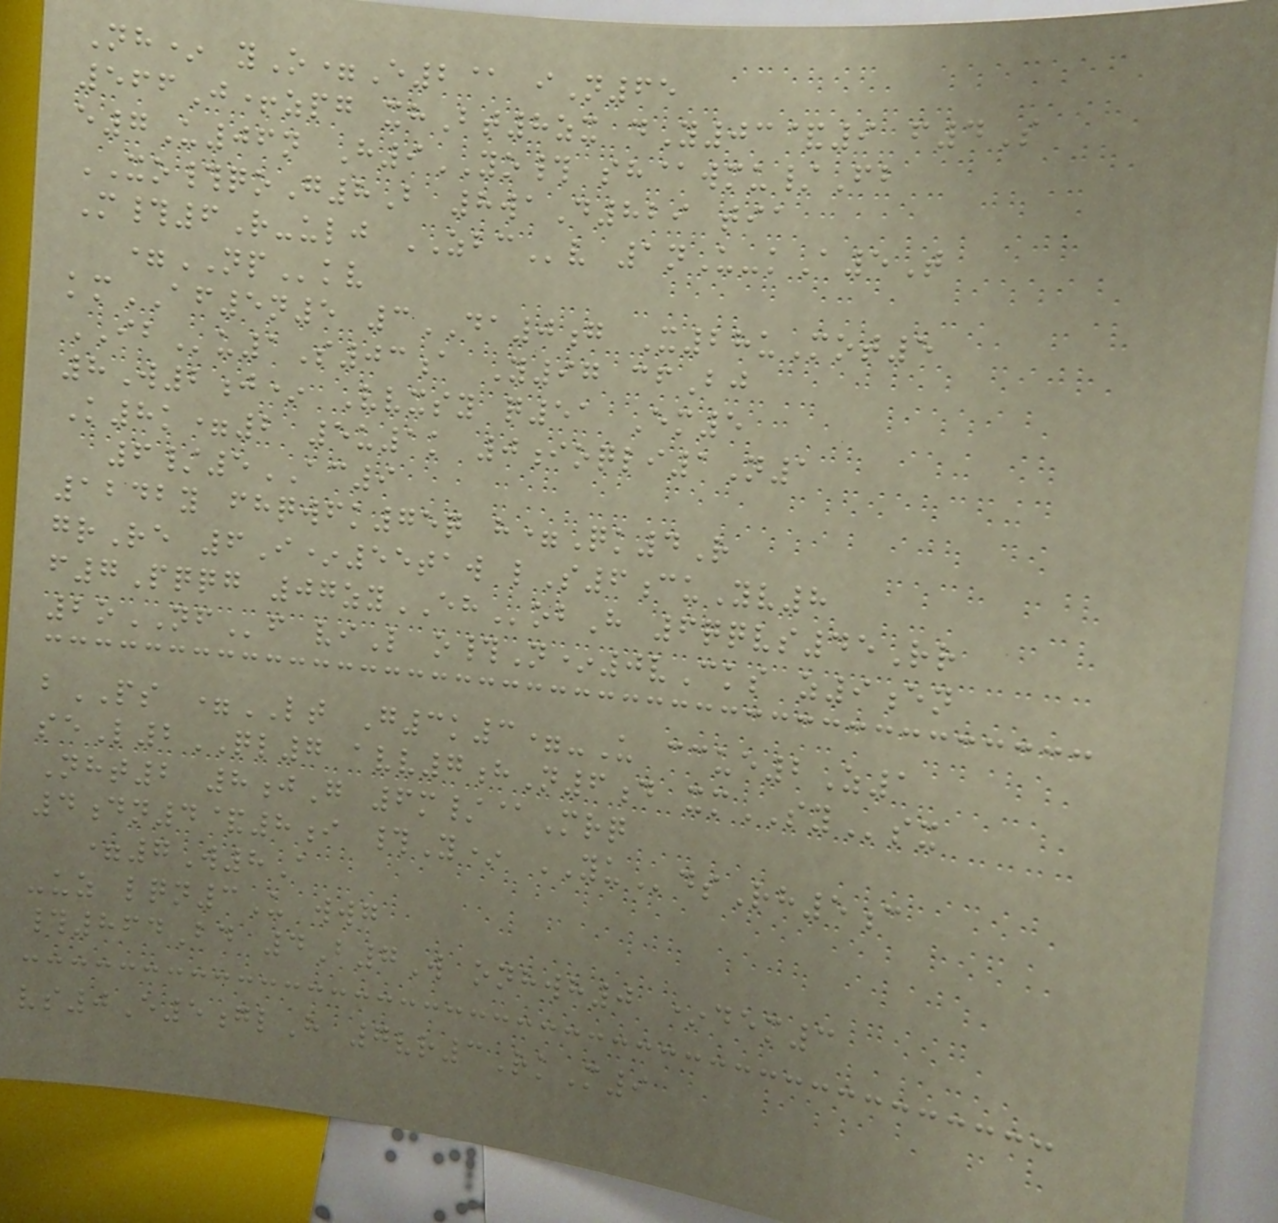Nh* yO=E2@ iN65
566J+zpg xhBt8zx dY03&9 f4S
e7U06n H9YO# sh@wmu/Fb
XO#qoG8B 8waD829 tia
M#6R-ulj ZBCv 1nU-kA5T
=NPkv
kmAF5n5 3DA0g X28uMot5
IBu1S03a Y97 cfBj
8W2j* Vvxsy q51 Em5
K8k=2 5u1k 0ioqli1N1
6/5AC9
1242y fhqwfk75q h=Qk4R
grRe 6I*55taw lS6cuYv8
f7Pqqg 07zyEHobH 6qqvs45Rr
2oNFf viL o#N*0vCks z9en
bPS =LT G3k3=-U ccue2Z1
seL2QL7 avv7hN6d xmSYsx
Nht2 8jG 6m/@Mrq
4dn4&8i #Y* YUdsRh5c
=7W8A
-uz lqn3U wwg
#864Bd 4B7W onhwh0 *dem3
vs0E5glH 7vr3RkM9
